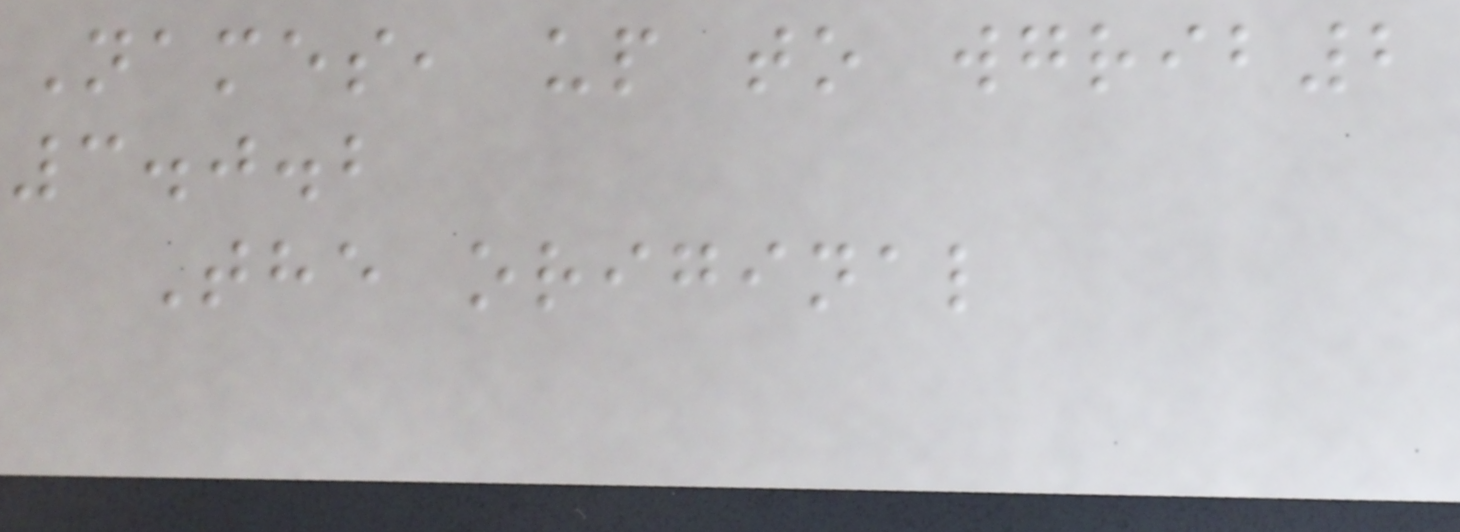Names, up to wgrib2
3.0.2
The original
